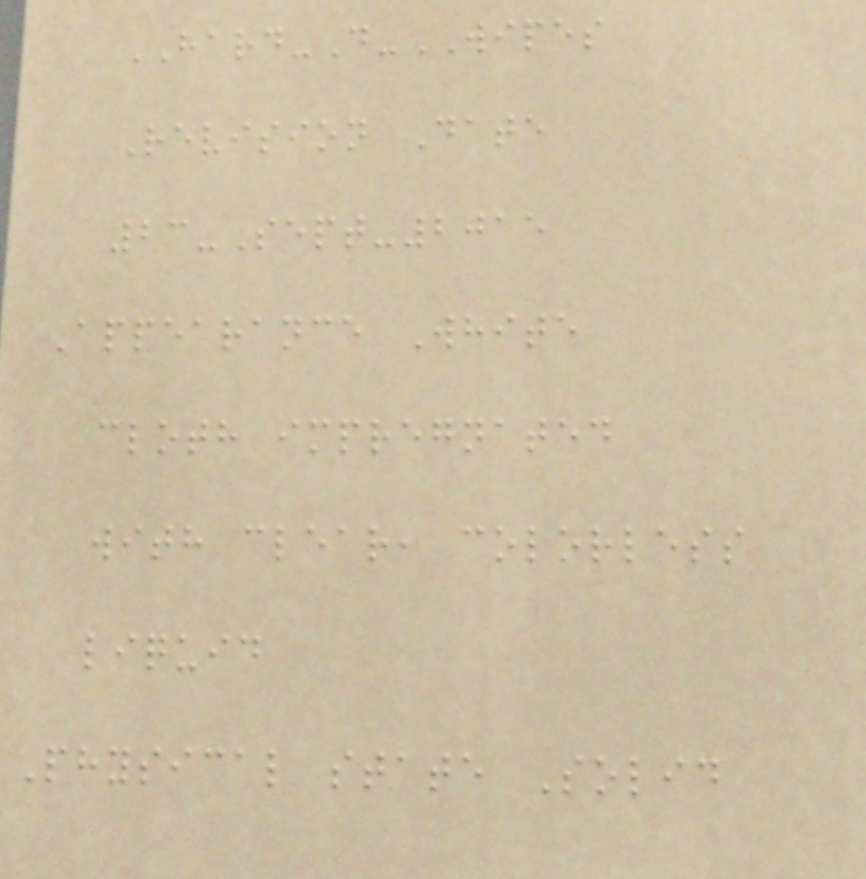HARD-D-WIPES
Revision Date
23-Sept-2015
Appearance White
cloth impregnated
with clear, colorless
liquid
Physical state Solid
